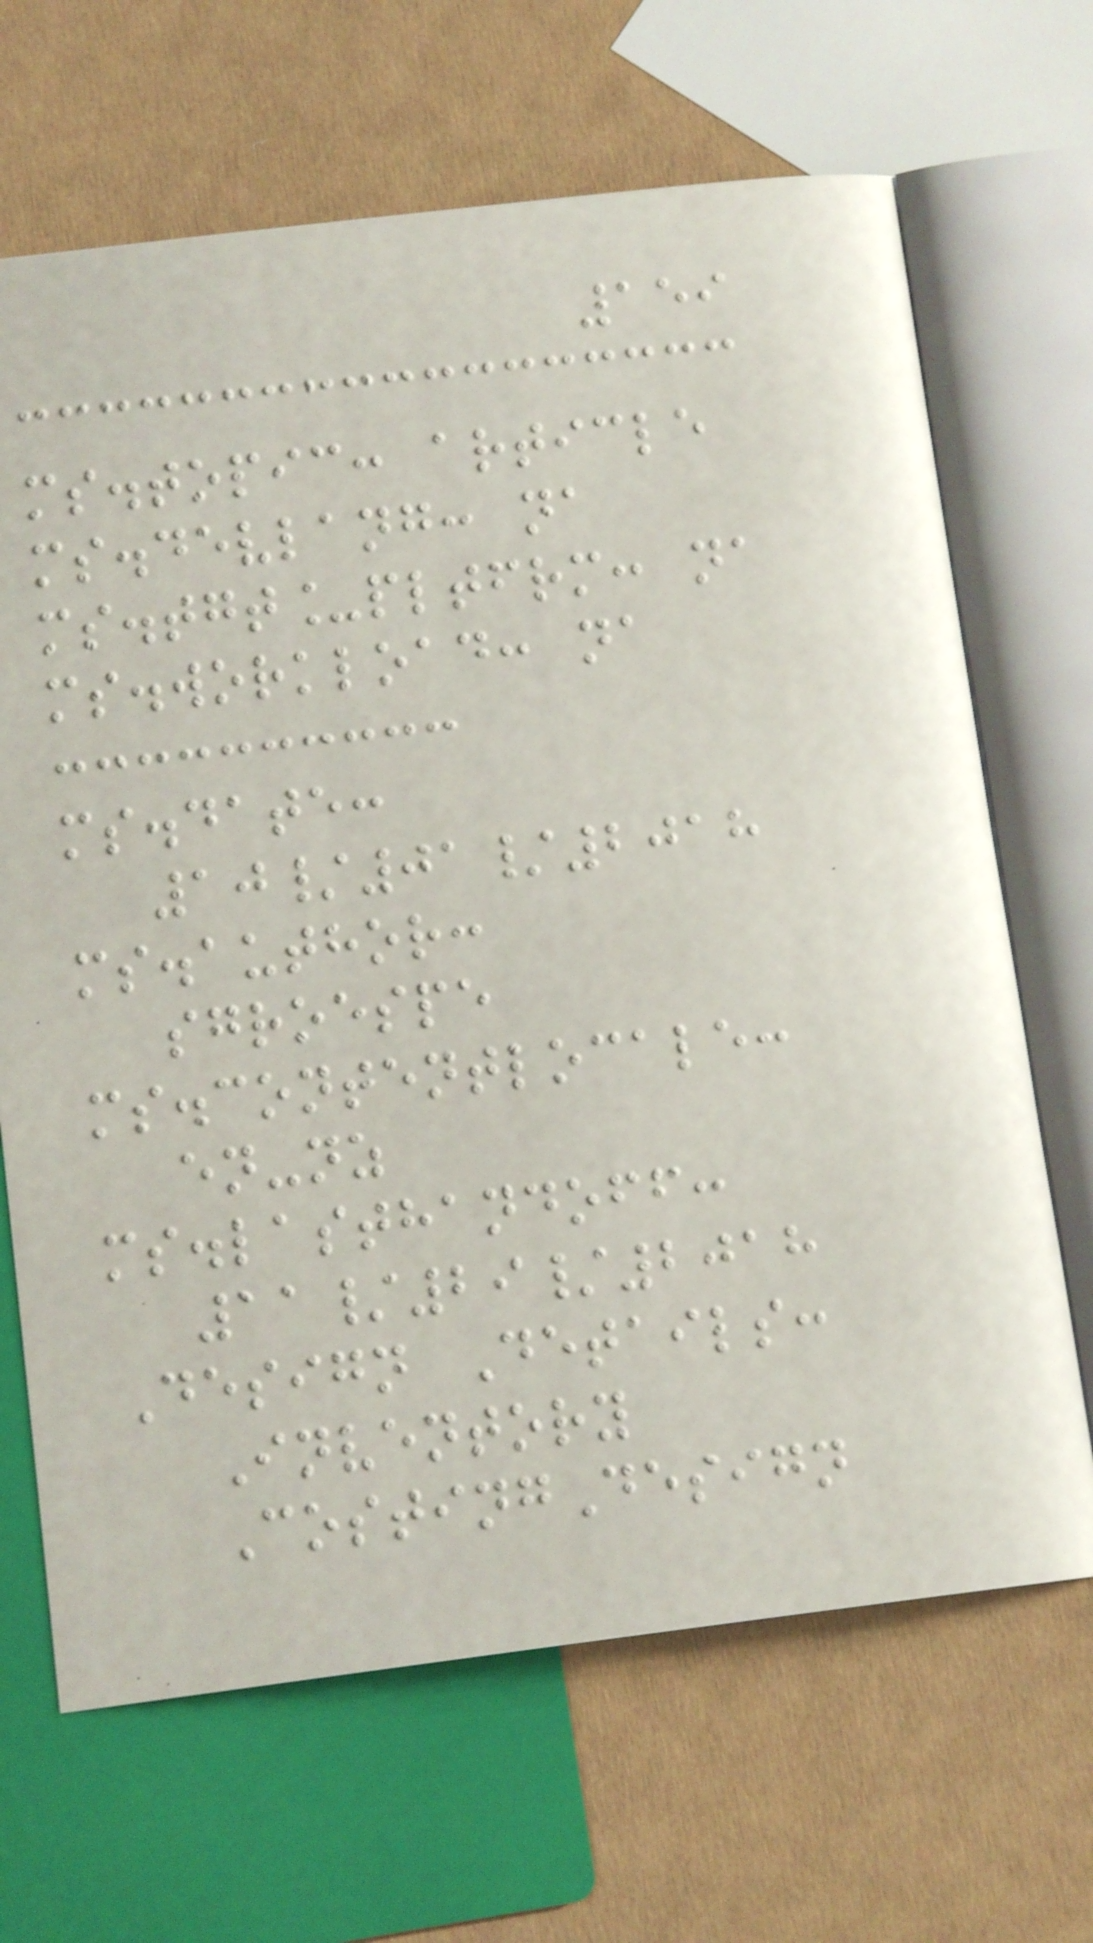159
ms.topic: article
ms.devlang: na
ms.tgt_pltfrm: na
ms.workload: na
ms.date:
10/01/2018
ms.author:
sgroespe
ms.contentlocale:
en-nz
ms.lasthandoff:
11/29/2018
Design Details:
Inventory
CostingDesign
